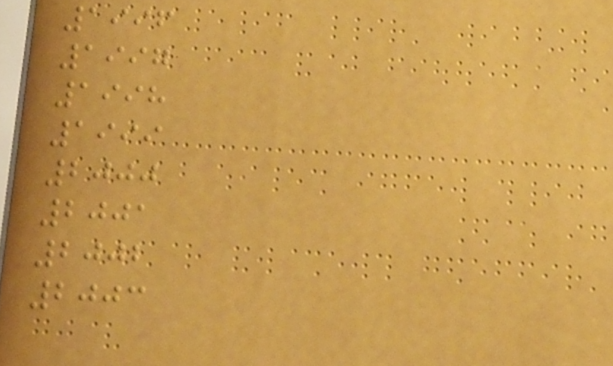1996
1997
1998
1999
2000
2001
2002
2003
